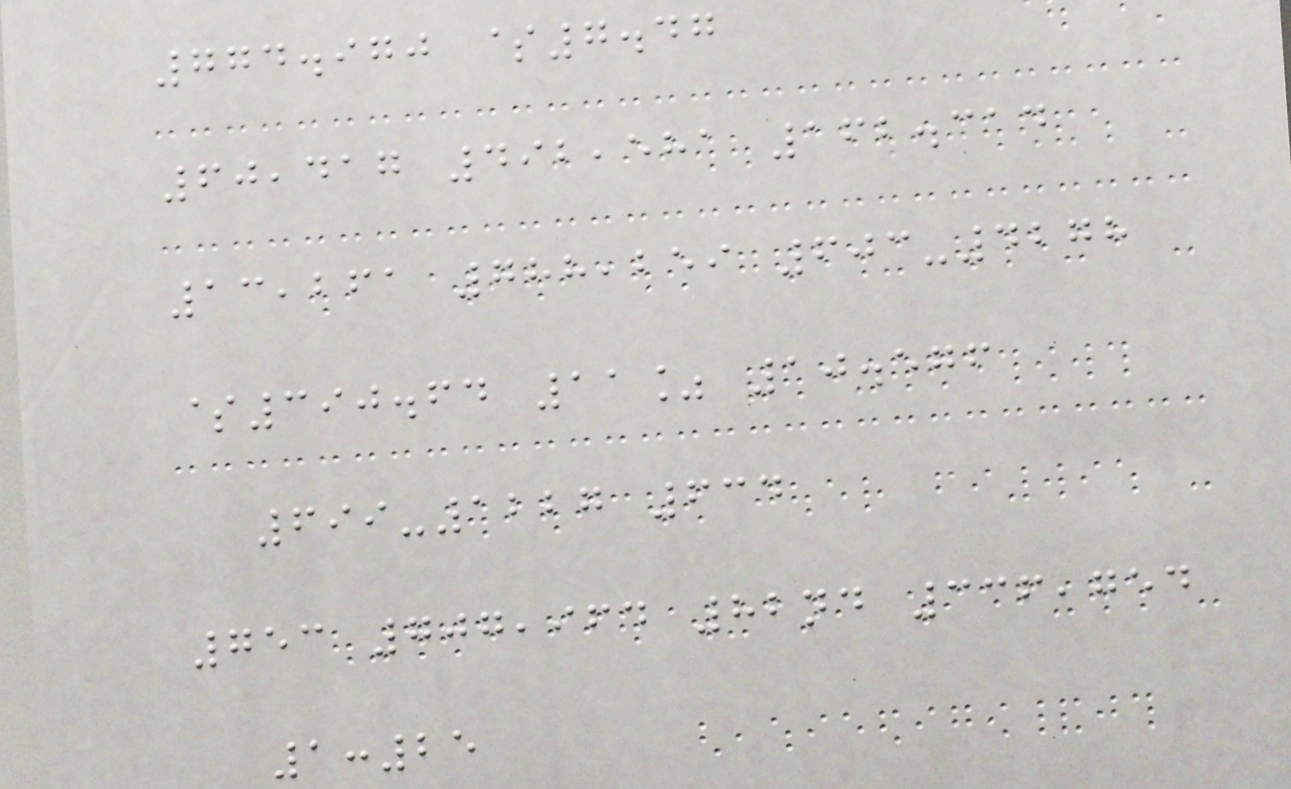774.970 $7.47
60,417 492,581 162.314
13,261 788,259 603-4278
$390.64 11% 10.576
699-1227 634
753 707,964 82nd 336,754
1:25
